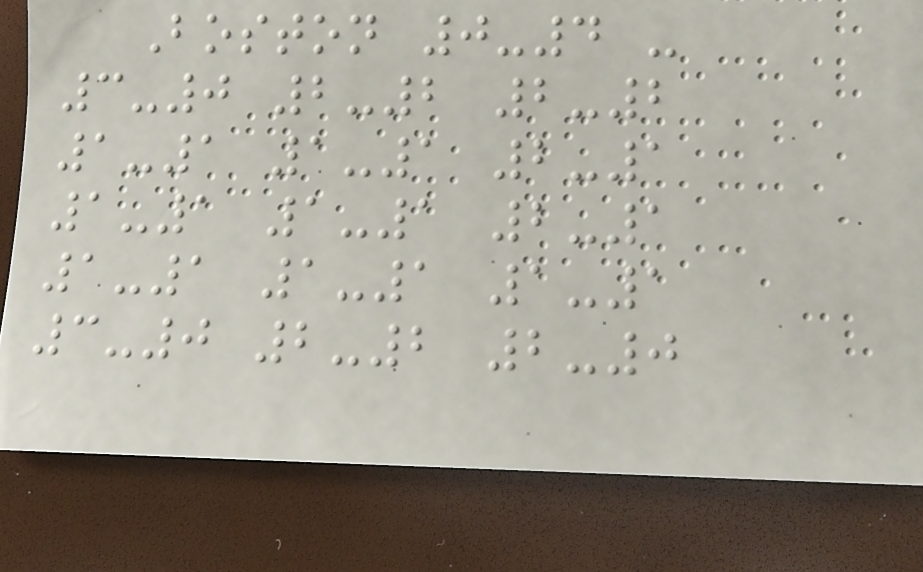Boston 0-4 -
3-0 2-2 2-2
1-1 1-1 2-1
1-1 1-1 2-1
1-1 1-1 1-1
3-0 2-2 2-0
